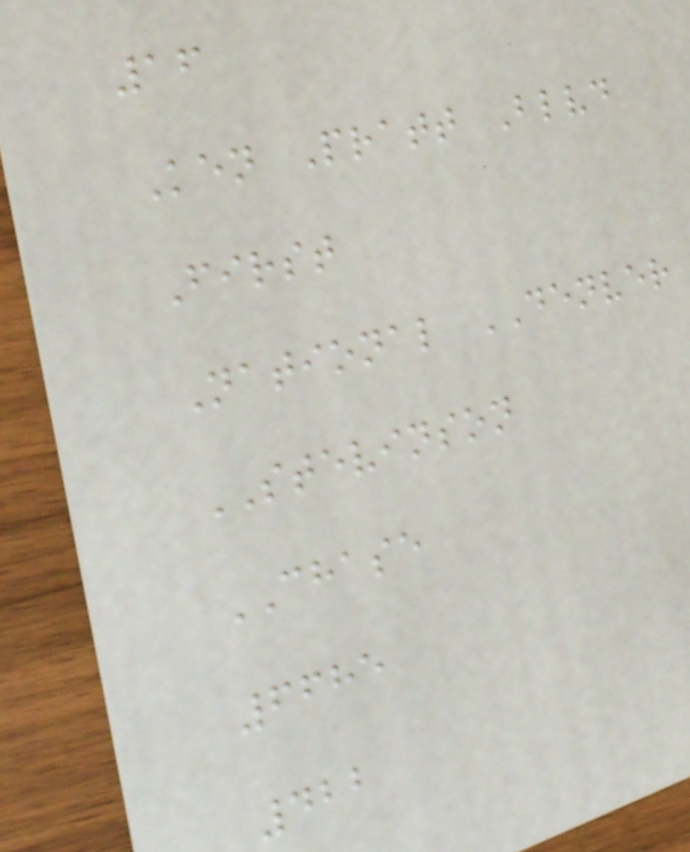16
Ken Pratt Blvd
First
National DENVER
STEVINSON
CHASE
6685
422
